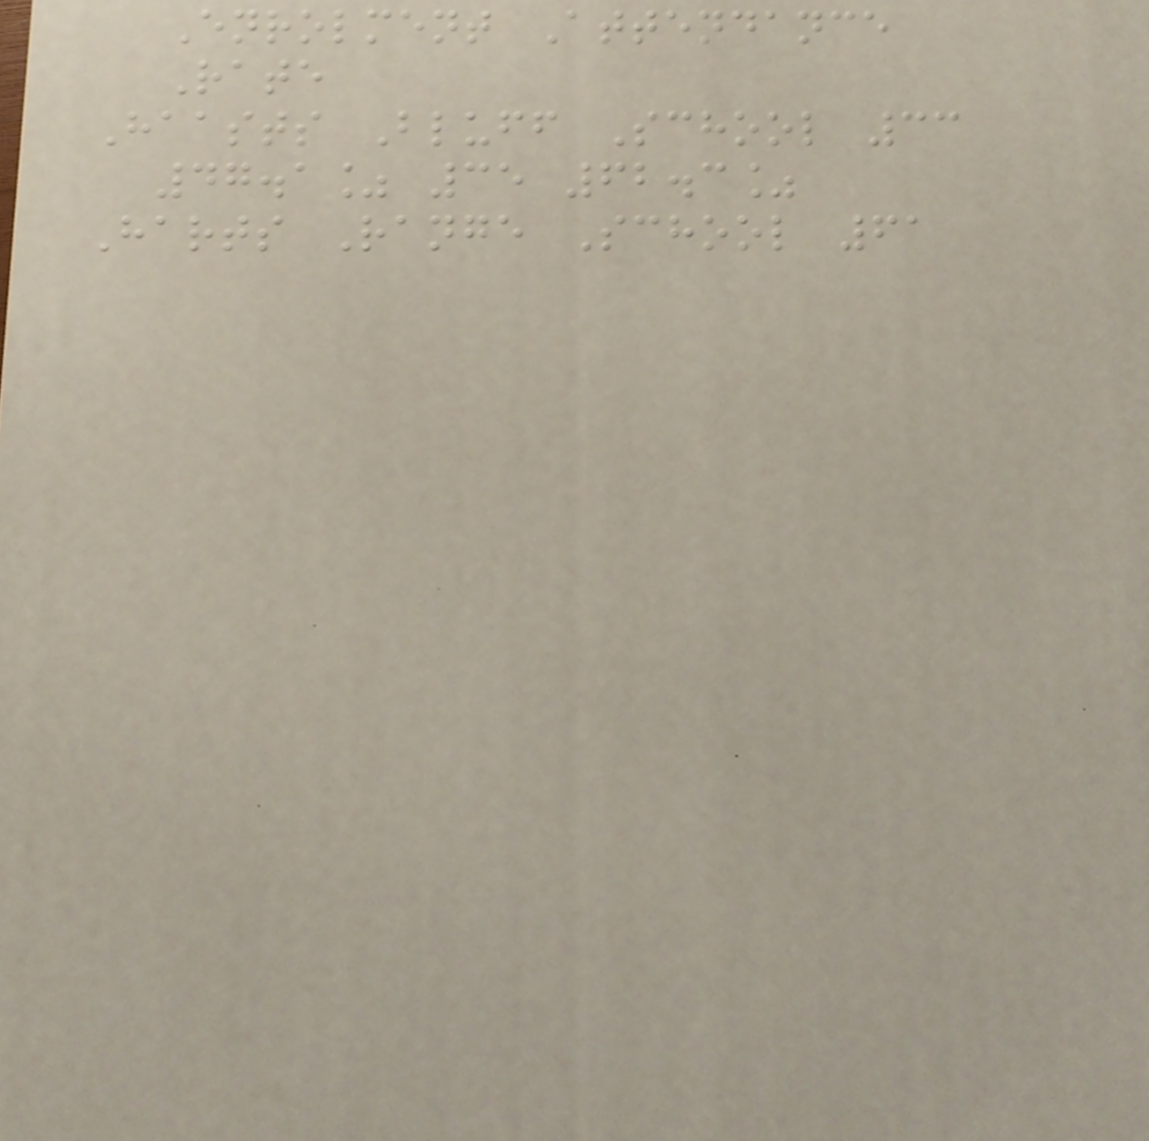Enrolment Attendance
Rate
Haasts Bluff School 33
47.1% 35 62.3%
Harts Range School 61
